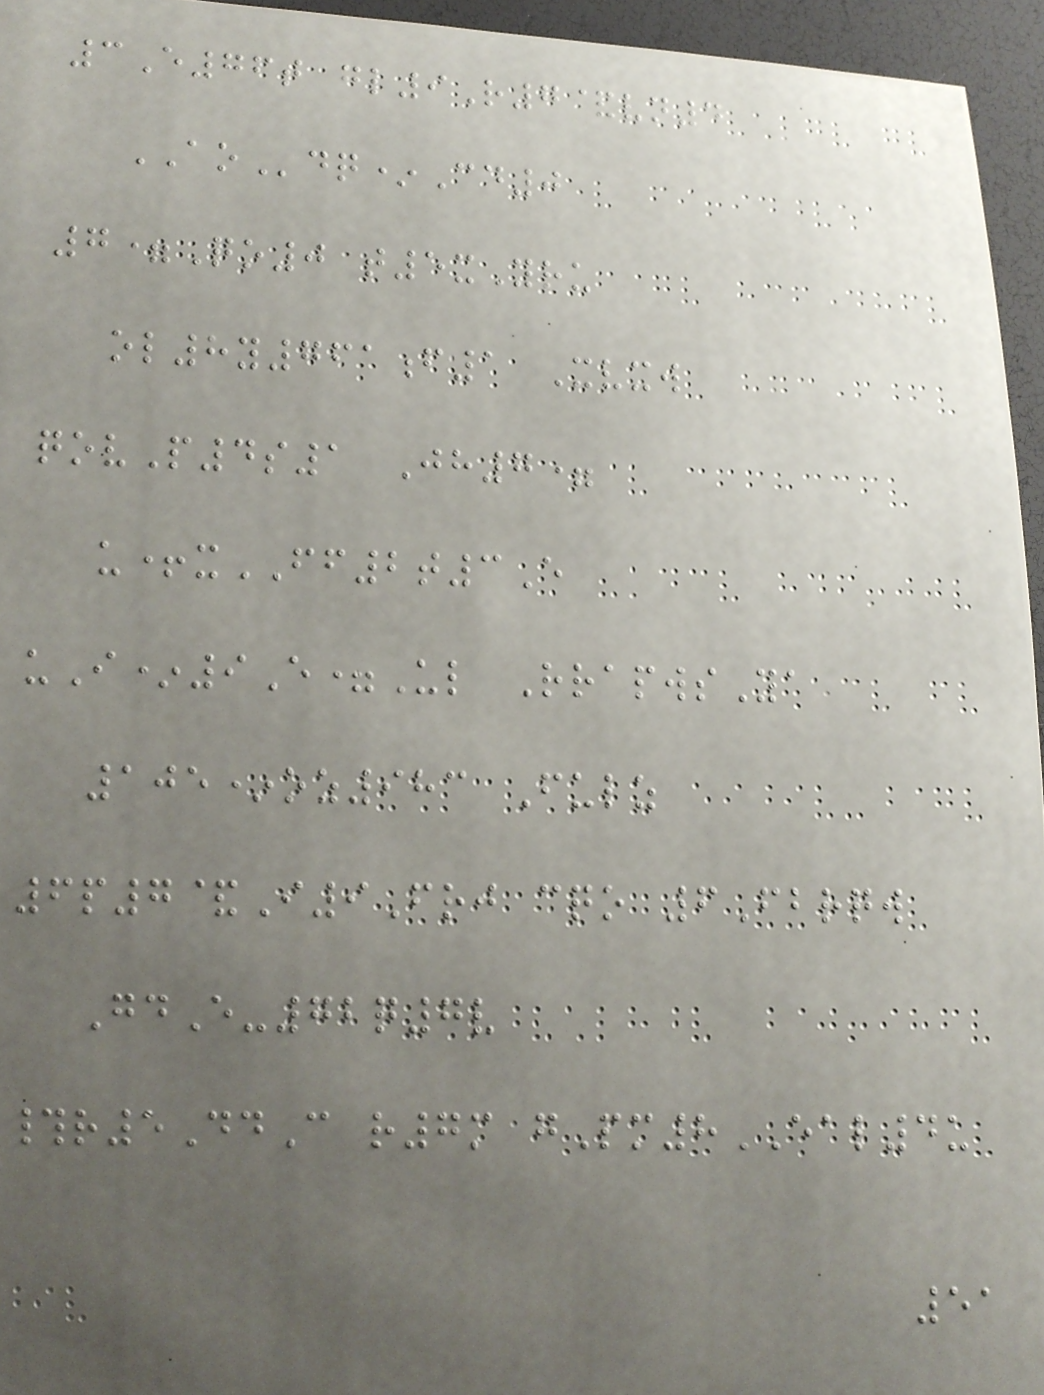3E76t gl9R7&vn4
AOdq*Cd0
7=Qo0 t5xYru
ol8y761f1 Xvxw
qovP4s1 Jh7=
u+xFF2t3E
uI*9E=Ul RrapwsYa
105*oz983 Fulz
6p7&I9Frj cqo 6Fbrqw
GdE-72q7v
#r5DdC r7m gPm8EAL4u
51
